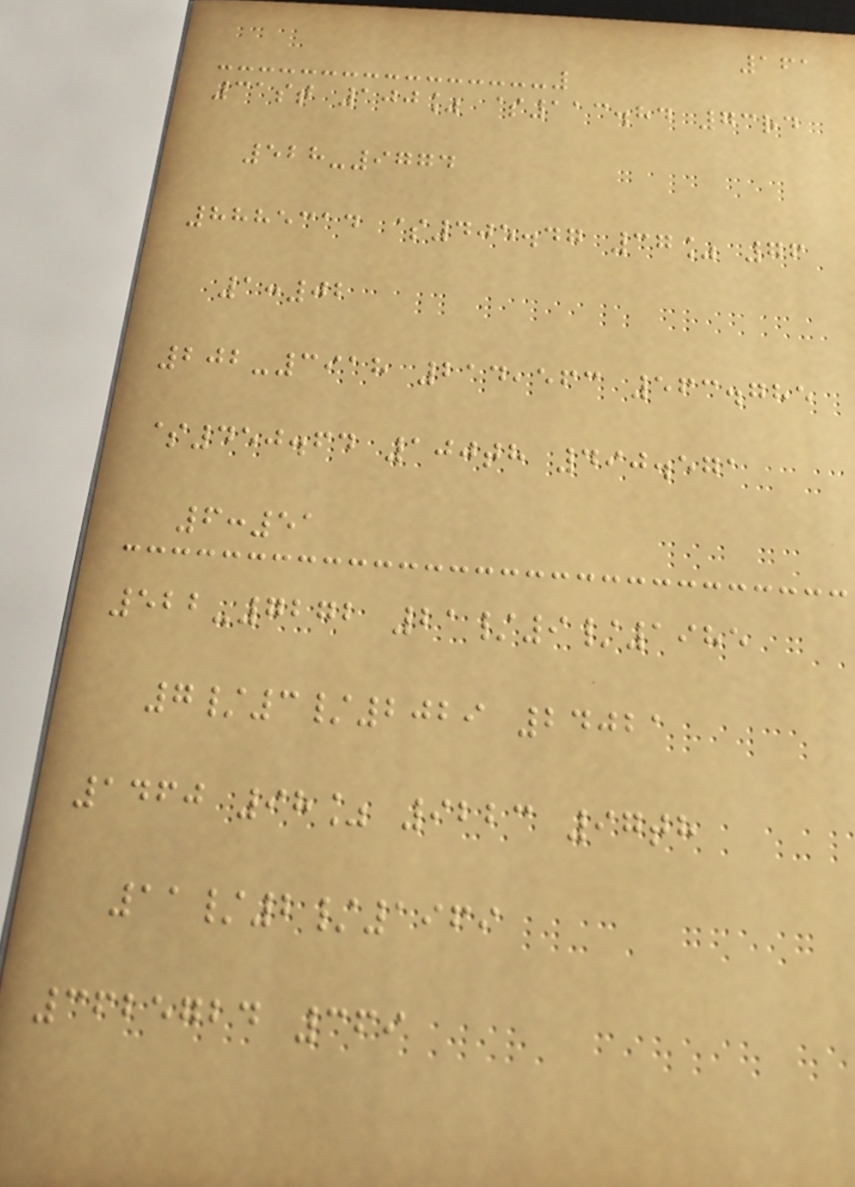161
31st 100% $113.84 73rd
528-9774
8885314 $405.47 37% 76
1:02
202-3918 214,563 563.785
$450.64 100th 490.571
6:51
522-7272 21/9/1985
7/3/2029 24021
1460 98% 9223 97th
11/2/1969
3625724 369
